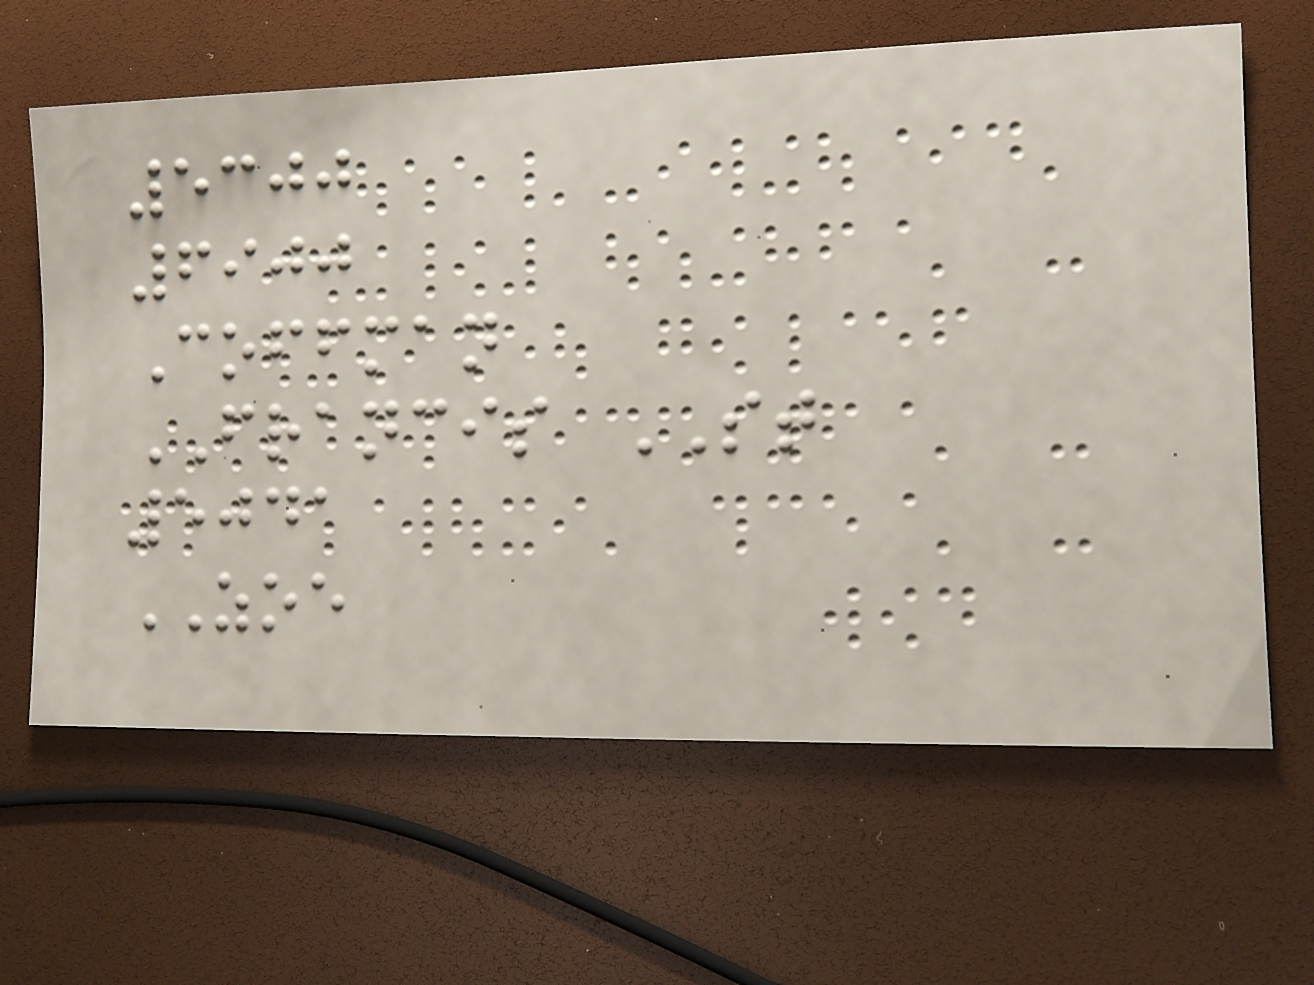5300
6900
Coffman
FRANCIS ST
5041
ZOE
